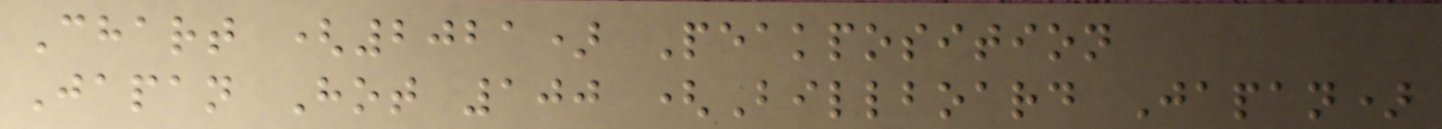Chart (2021) Peakposition
Japan Hot 100 (Billboard Japan)
